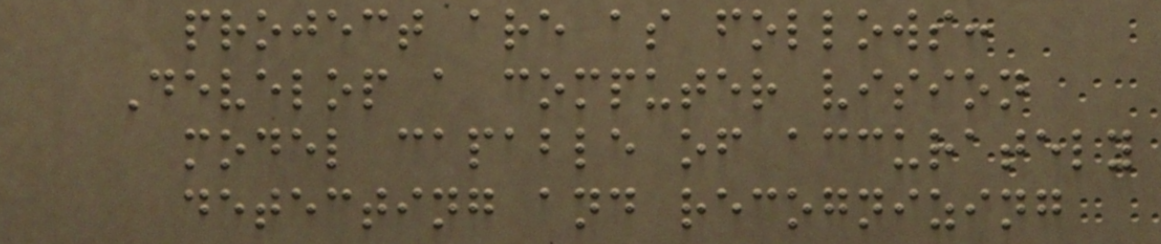project are as follows:
Develop a computer vision
model capable of accurately
detecting and recognizing
